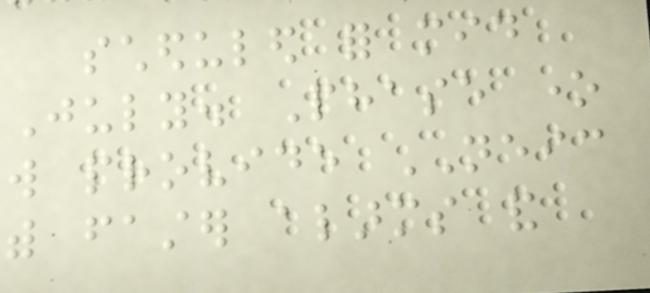scheduled for mid
July. Phase one
will provide NEIC
with faster alarms and
